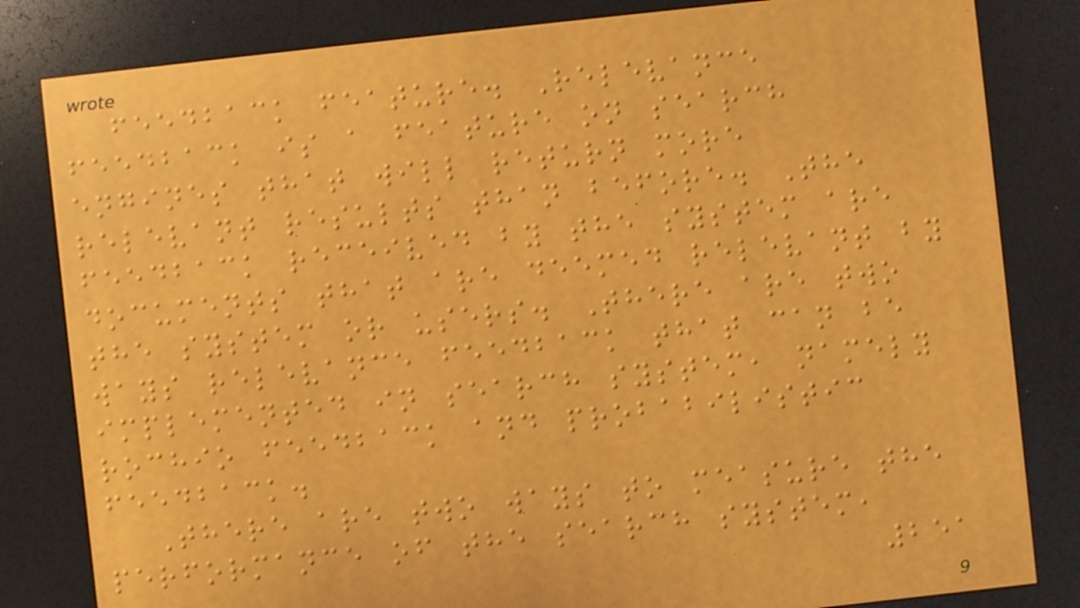feedback feature. Relevance
feedback is a feature on search
engines that will return more
relevant results than before. The
feedback received by the system are
documents that are deemed relevant by
the system or users. There are two
ways relevance feedback that can be
implemented in search system, namely
rochio feedback and probabilistic
feedback.
There are two ways to measure the
performance of the search system,
251
